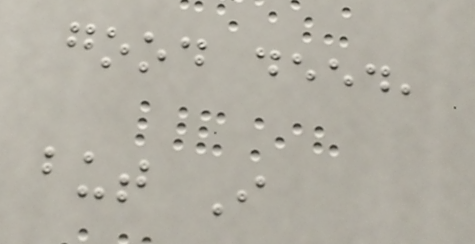good deed,
but I
